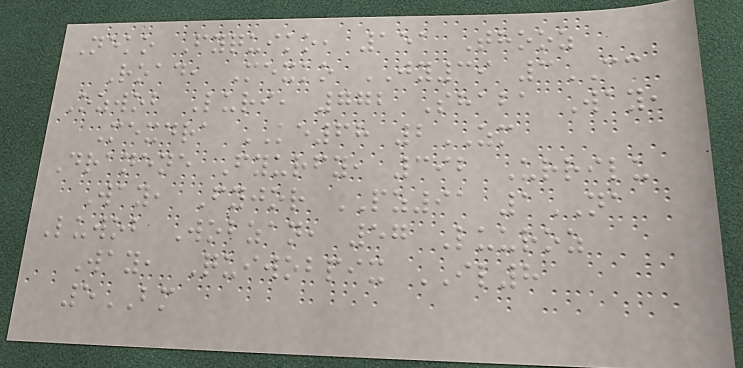Neko Fyquiko, 151 Thooz
Road, Mexko JY39 3CC
Ozwob Luri, 772 Shaba Way,
Mexdra KE68 2ZM
Dranene Fyurfy, 392 Urrilu
Way, Fyjor PZ91 1NA
Luwob Wobzan, 57 Luuroz
Way, Quiwobpix IL8
5BM
